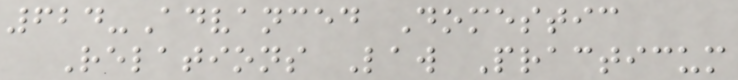624-Advanced Domestic
Relations Law Practicum
